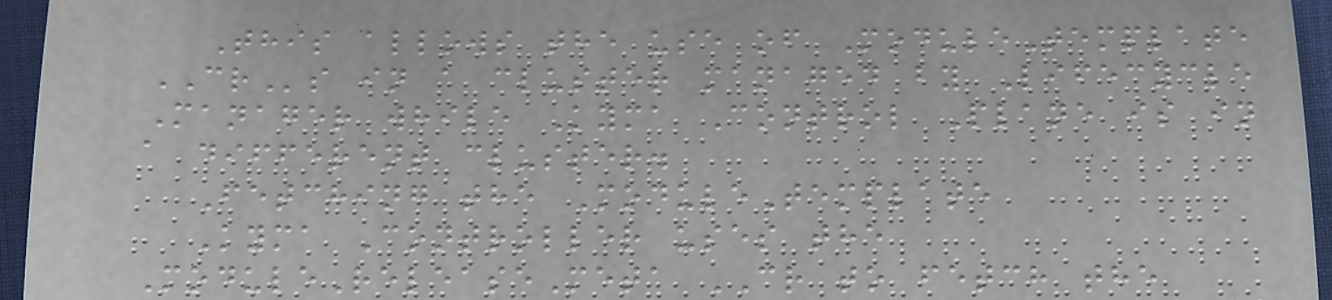This allows the use of ModuleTemplate
CRs in a cluster managed by Lifecycle
Manager while Kyma Control Plane is in
a different cluster.
Fetching the ModuleTemplate
Kyma Controller uses the
ModuleReleaseMeta CR to fetch the
